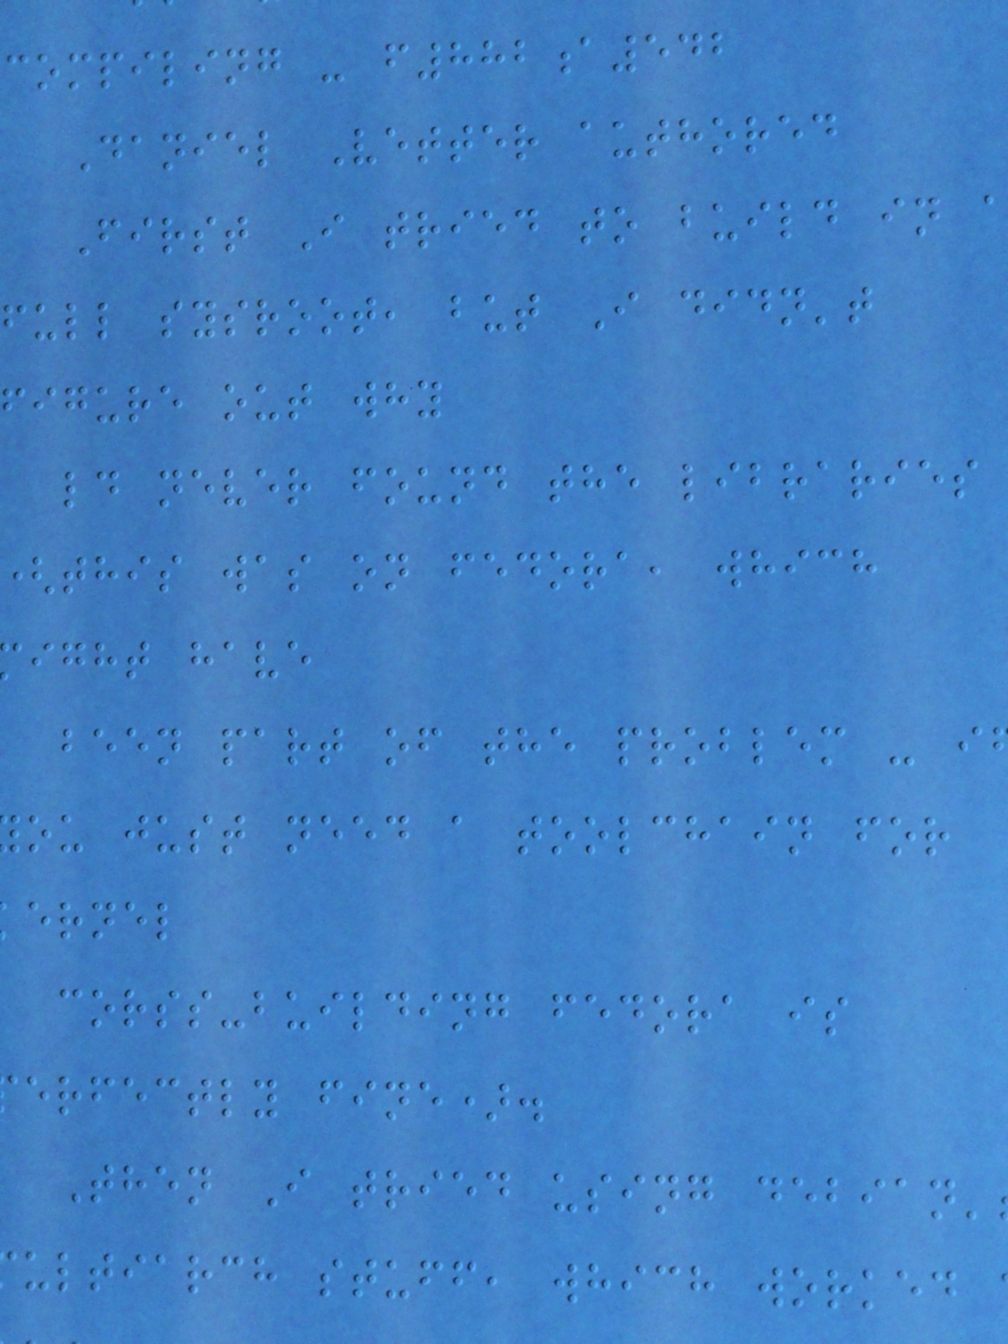compiling - f882a542
Daniel Vetter authored
First I tried to build in
full sysroot, but I didn't
figure out why
ld never found the libraries
this was on fedora, which
ight have
been part of the problem - i
ou just need a toolchain for
ernel
corss-building fedora is
erfectly fine).
Then I tried using debian'
ultiarch stuff, which worked
